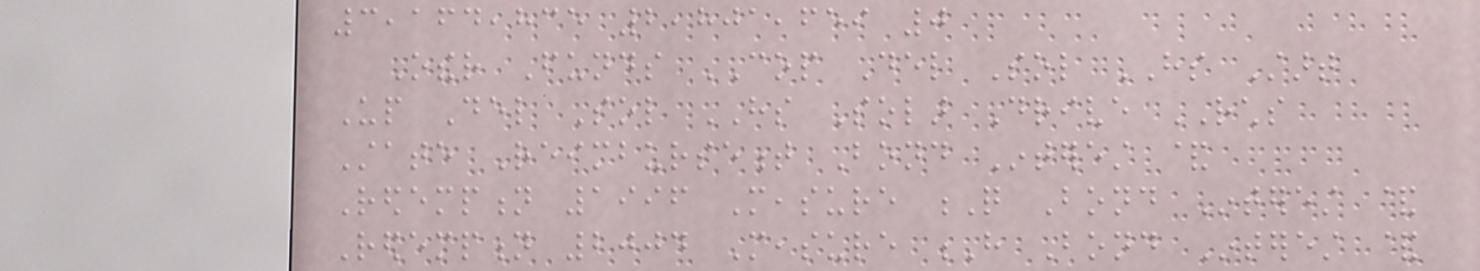3,164,835 2,801,659 0
Other Funds COP Del Sol HS Start
Up Del Sol HS Solar Drive RCHS
State Reimbursement Bond Interest &
Redemption 1996 Measure Q Bond Interest &
Redemption 2004 Measure H Bond Interest &
